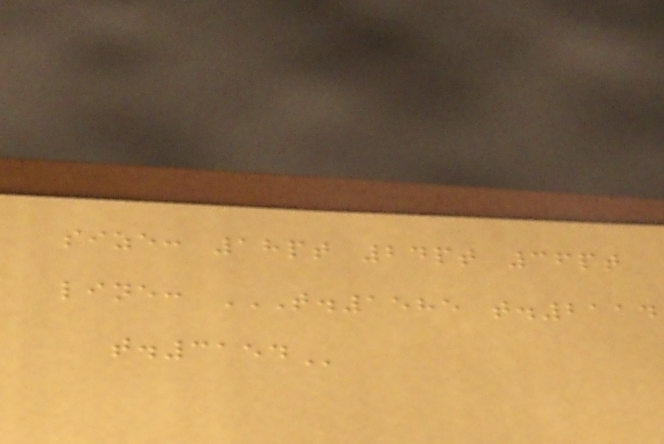size: 18pt 24pt 36pt
line: T.1585 T.2114
T.3154
